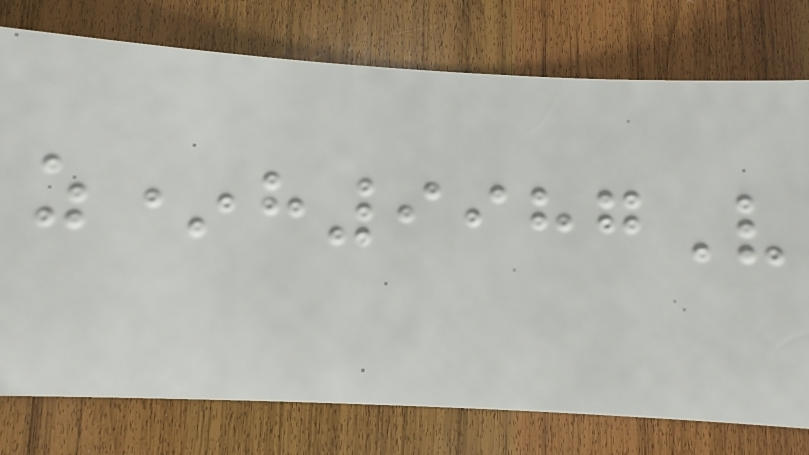z*h9987V
